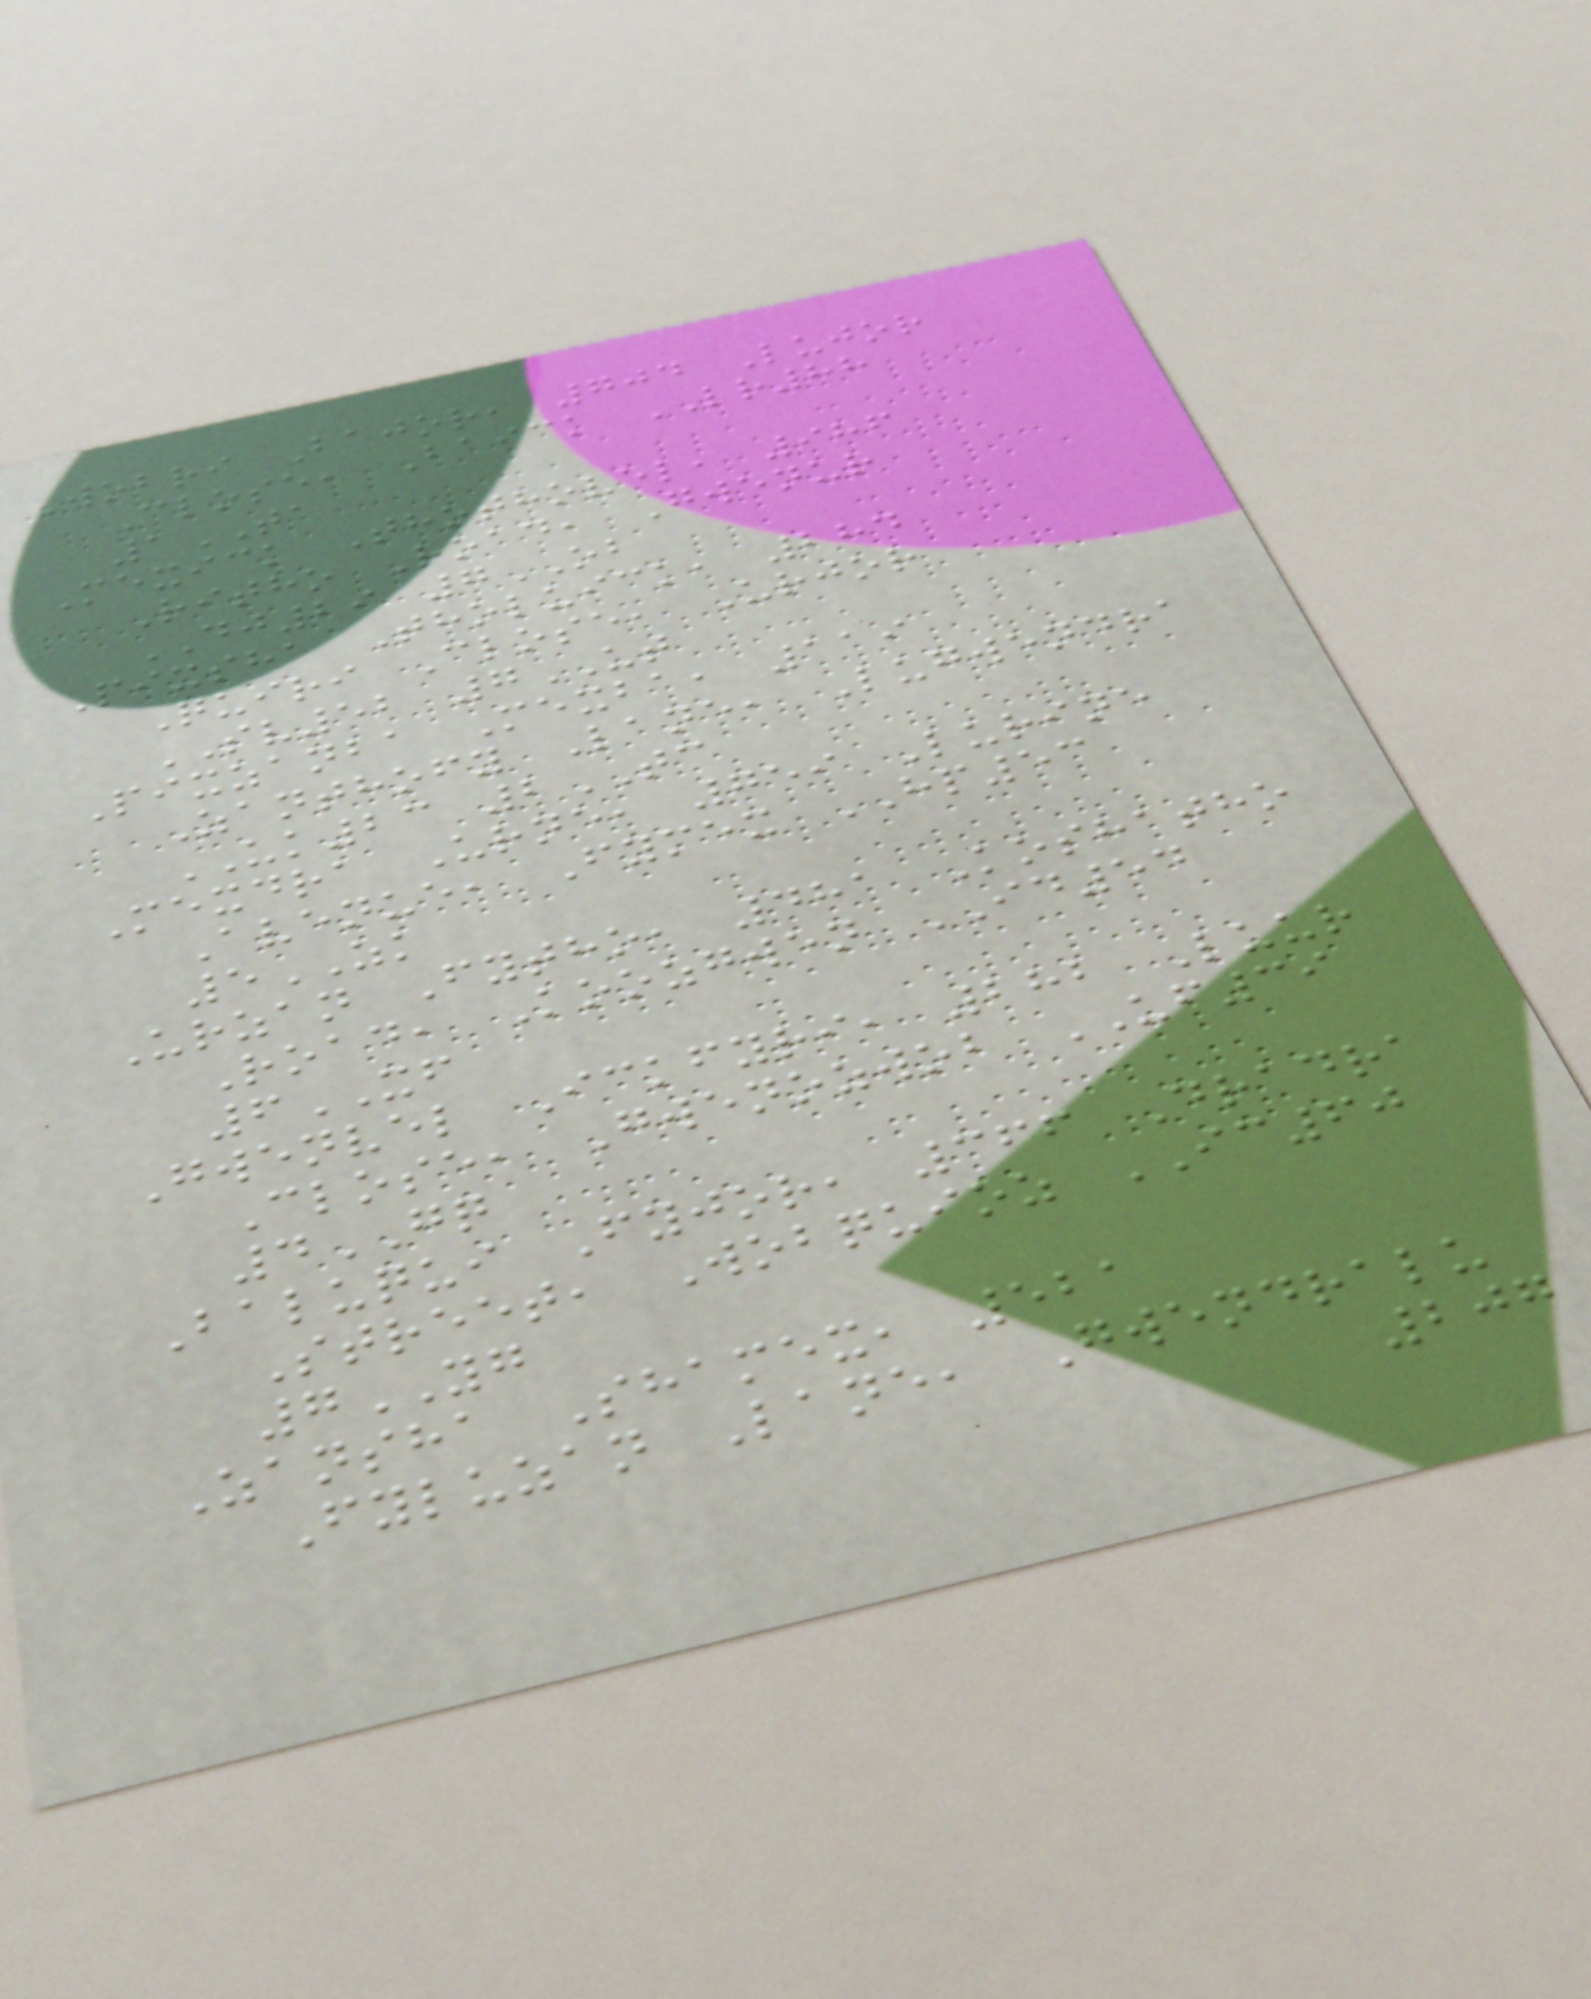Wobri Bajor, 704 Lujor
Close, Baick LR88
1TA
Mexick Thothovel, 986
Ritho Road, Gwenur
DJ29 7OB
Pixsha Tholuick, 284
Quiri Close, Urjor
SV52 7UT
Pixzanba Mexba, 119
Zanthofy Lane, Lugwendra
UK23 2TC
Mexdra Urne, 759 Lurine
Avenue, Fymex HP53
5ZK
Urzan Fytho, 481 Koshatho
Road, Koozgwen ID54
6XF
Gwenvel Ickfyri, 282 Luur
Close, Gwenozwob UF39
4GQ
Baluqui Fyjor, 366 Dradra
Street, Wobquioz IC60
7YG
Zansha Shamex, 521
Fyluzan Lane, Gwendralu
207
